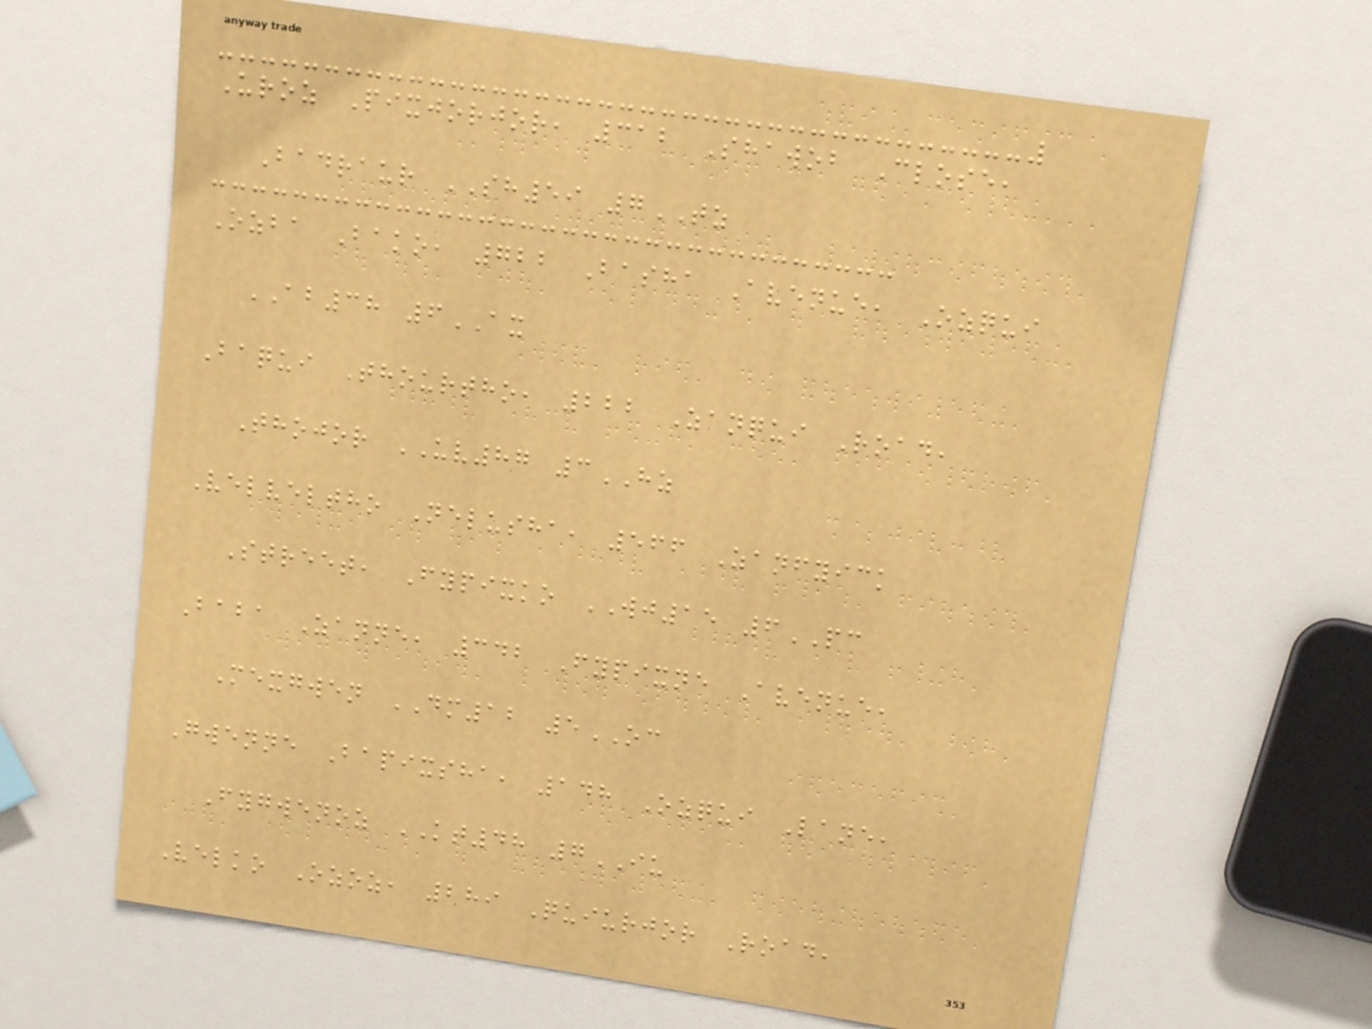Uroz Pixjorjor, 312 Shawob Close,
Badraur SH59 7TZ
Ozba Bako, 722 Basha Avenue, Ozqui
AB38 6AX
Baqui Thourtho, 222 Zanqui Road,
Thojor UV87 3HZ
Velveltho Nelusha, 566 Zanfyick
Street, Fypixko WJ15 6PC
Baba Zanne, 342 Fypixne Avenue,
Mexgwen DM12 5OC
Gwenne Bapixsha, 148 Ozqui Lane,
Fygwenoz KT48 7IU
Velko Ozoz, 289 Quiurjor Road,
